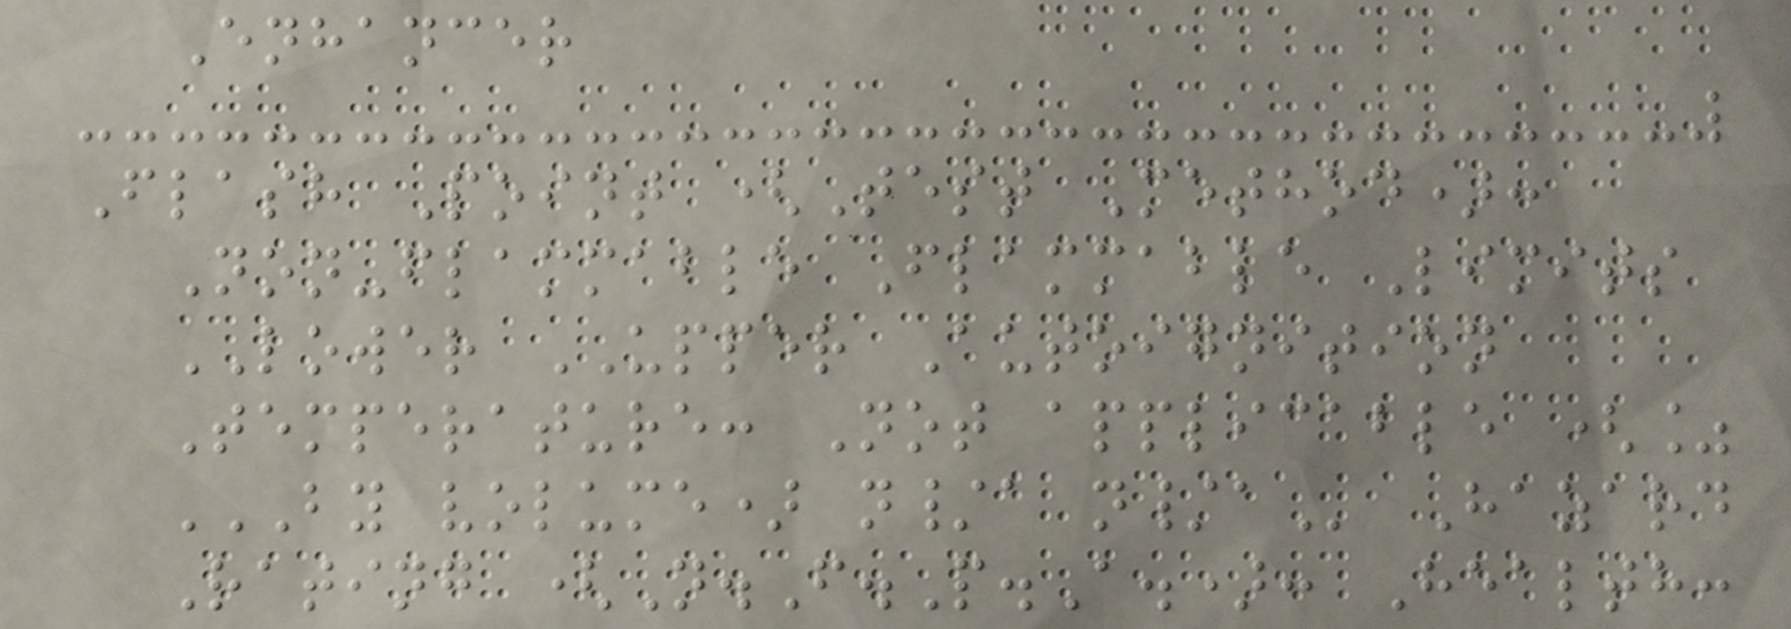Enhancer
Flash Point (Test Method):
Non-flammable Flammable Limits
LOWER UPPER Autoignition
Temperature: Not applicable (%
BY VOLUME) N/A N/A Hazard
Rating (N.F.P.A.): Health:
